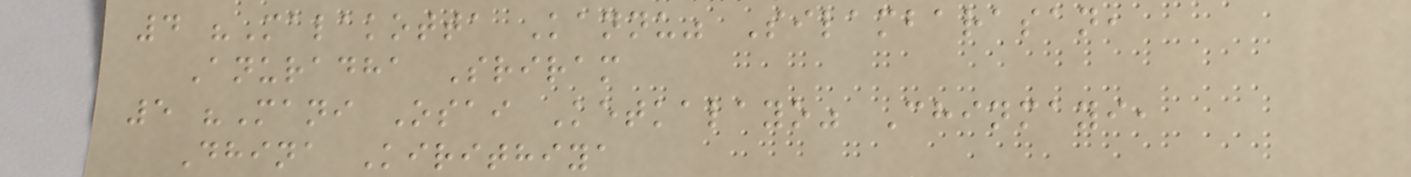4 "Malakotta Kannu" Silambarasan,
Anuradha Sriram
5 "Mani Osai Ketkalayo" Chinmayi,
Dhina Kirithiya
